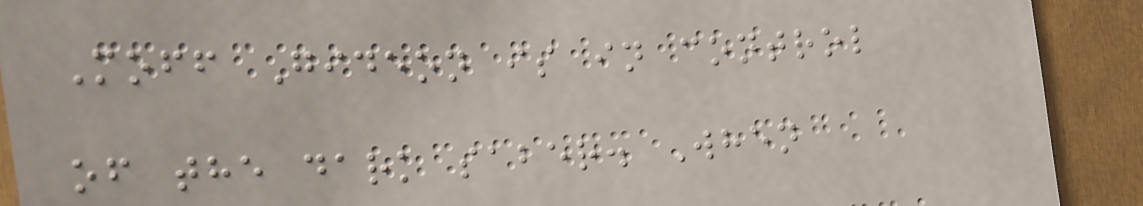Moff Gideon is in control
of the dark saber. When
